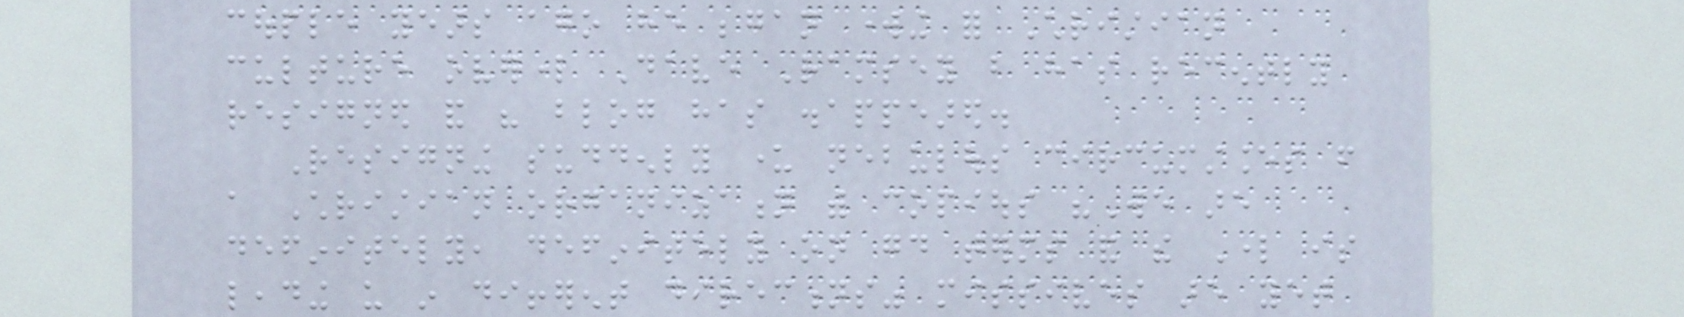couple years ago he began working for Christian
culture overlord Dave Ramsey but has recently
resigned and his blog has disappeared.
Resigning suddenly under nebulous circumstances from
a Christian organization with copious "We are
definitely, definitely on good terms and the Lord is
leading us in different directions" missives are yet
